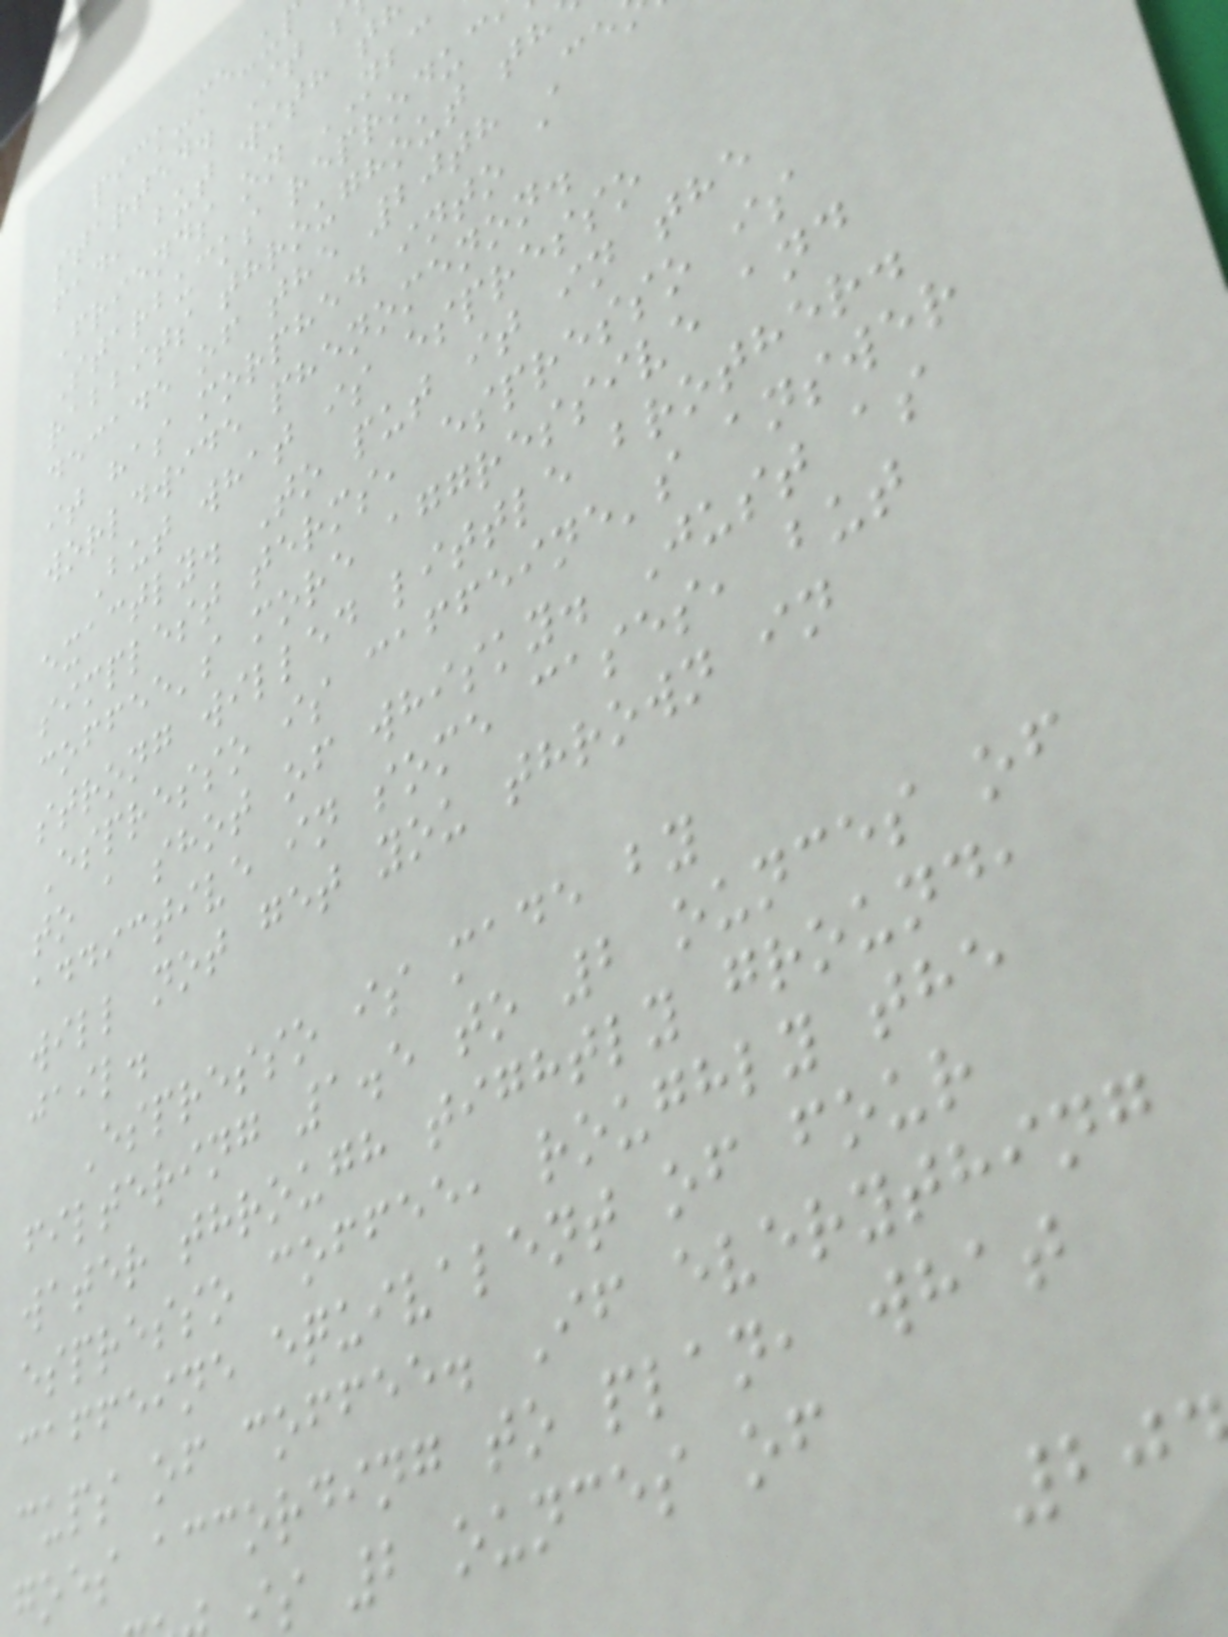pick-me-u
started. It
fad, but with t
Friends on NBC
Starbucks reproduc
rabbits throughout th
decade of the 20th Ce
it has morphed into a
worldwide phenomenon.
But what is espresso
exactly. To put it in the
simplest terms, espresso is
coffee's more aggressive and
strong willed little brother.
Espresso is caffeine's answer
to a shot of whisky. Just as
addictive in some cases, but
will not get you thrown in
jail.
Espresso is made by
filtering 1.5 to 2 ounces of
water through tightly ground,
espresso coffee, roughly the
caffeine equivalent of four
cups of coffee. If everything
goes according to plan, what
s 2 ounces of
